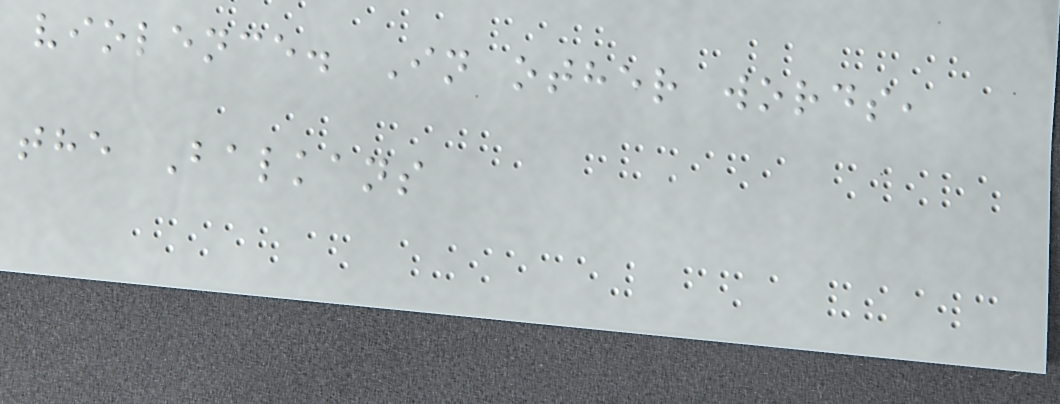violence. In other words,
the Balkans
